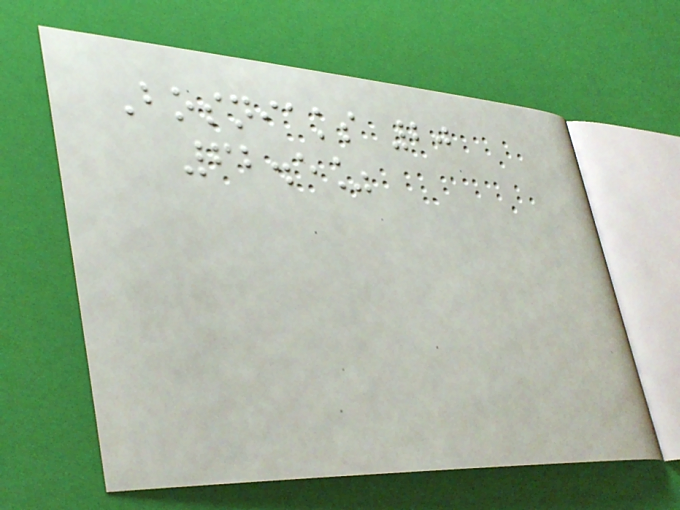Bosniaks 20
62.5%
